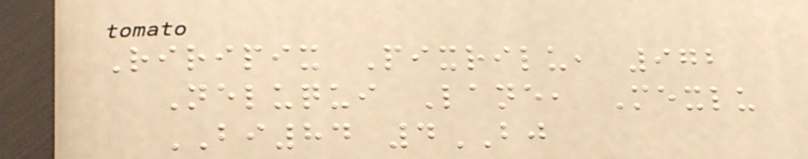Riripix Pixrilu, 972
Neluqui Lane, Mexlu
BI84 4BJ
